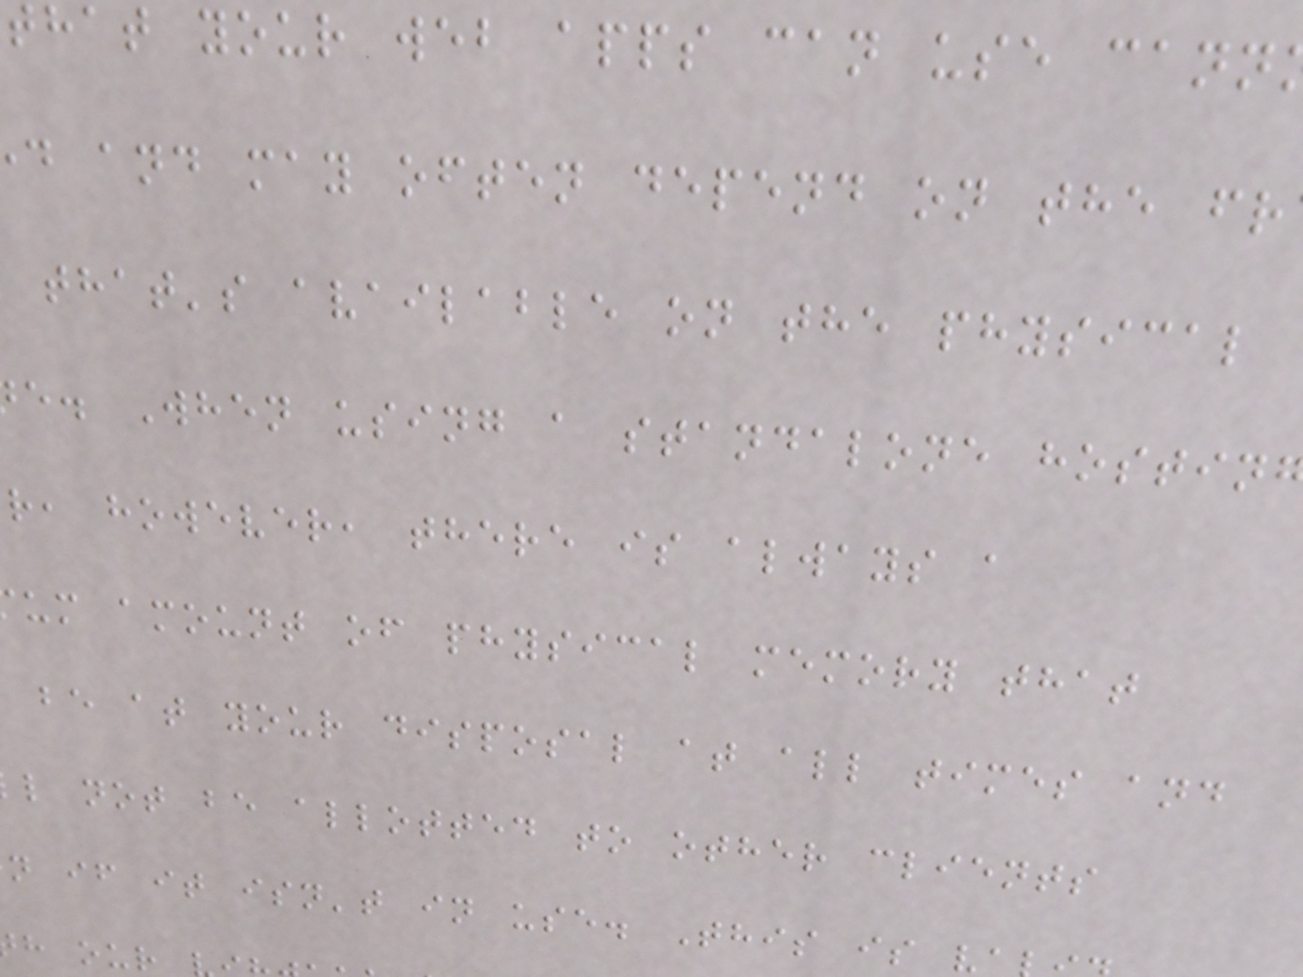that your web apps can use cann
d and may often depend on the fr
that's available on the physical
e. When using a standalone hostin
r, however, there is always a
um amount of physical memory that
be at your disposal at all times and
l not be allotted to other clients
n if it isn't in use. This is v
